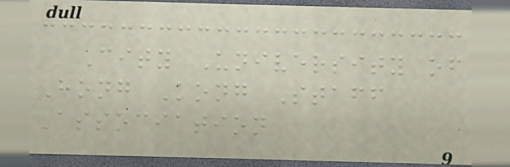City University of
Hong Kong Staff
Association
